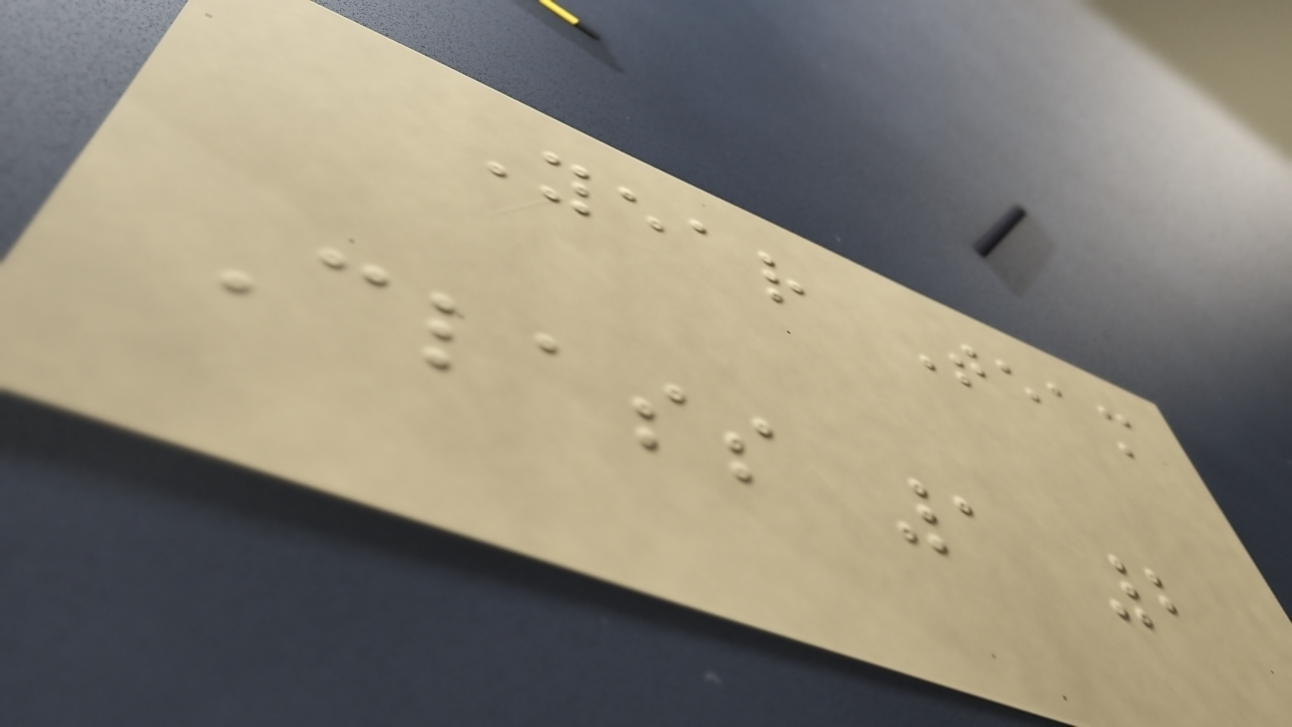Year Team
Class 1 2
